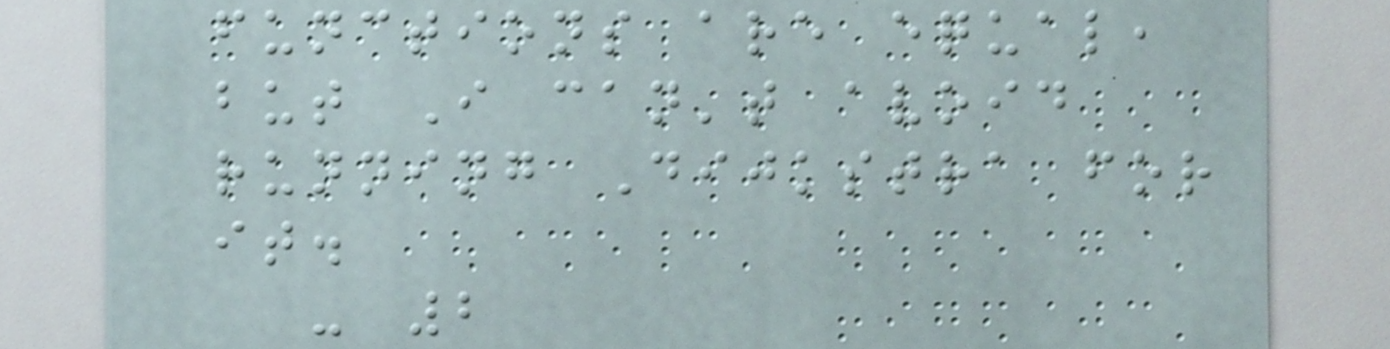functions are equal,
but I can't avoid
running Dijkstra for
it.
- 2
